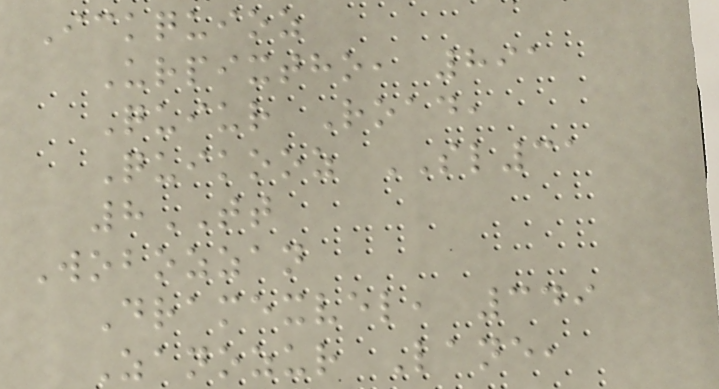Ickquioz
Urpixtho, 891
Quiur Road,
Quikooz SL31
8TT
Wobozzan
Dramexvel, 349
Zanozur Lane,
